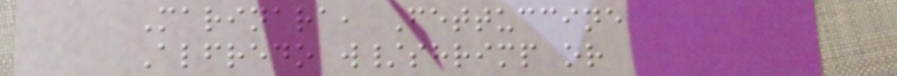Marinara, Fettuccine
Alfredo w/shrimp or
